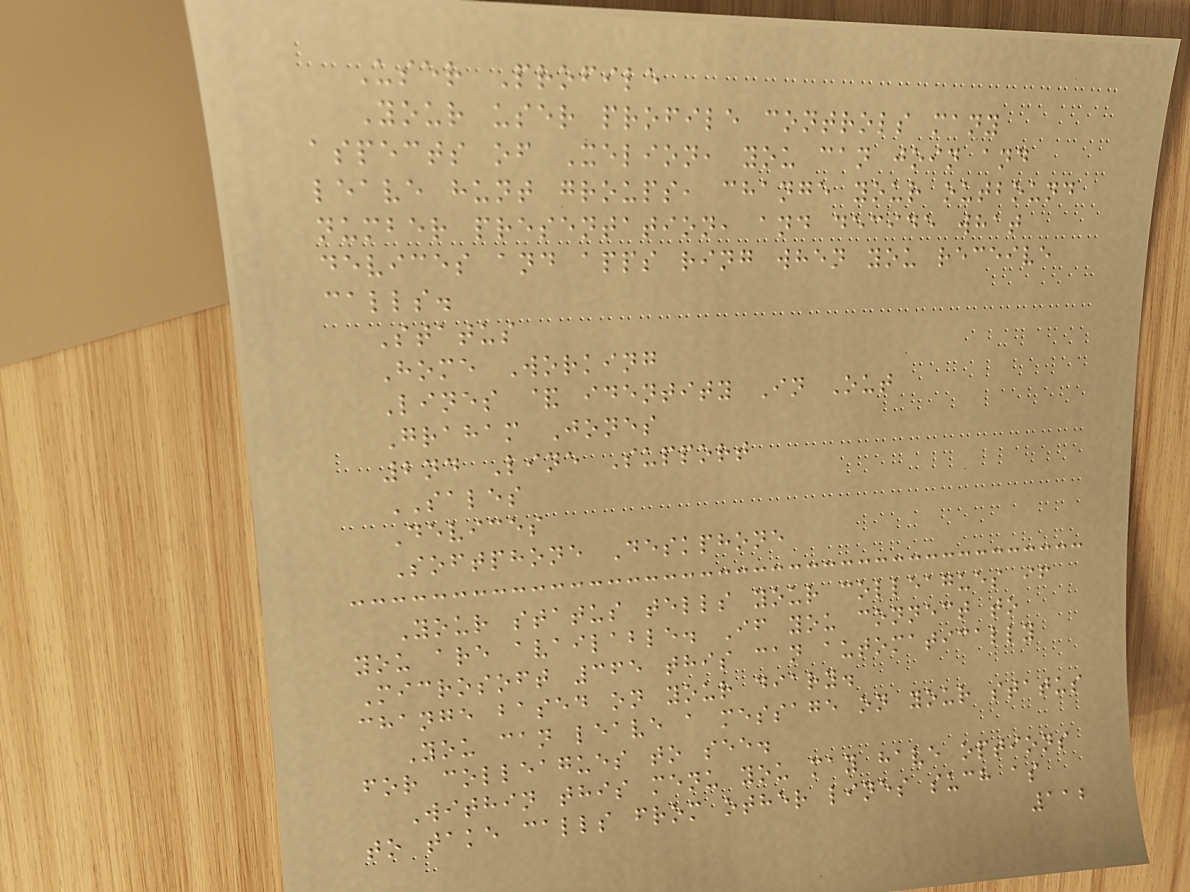User Profile
Your user profile controls many
aspects of Xelion, you can join and
leave hunt groups, change your outbound
number presentation, and decide what
devices and apps ring when you receive
calls.
Status
Home Working
Lines & identity In Out
Graham Jones
2nd Line Support
SALES
Devices
Softphone Deskphone
Your status tells your colleagues if
you are available. If you connect to
Microsoft 365 this can automatically
change based on your diary.
You can leave a message on your status
for colleagues to see.
Within this menu you may have options
to take calls from other lines such as
112
